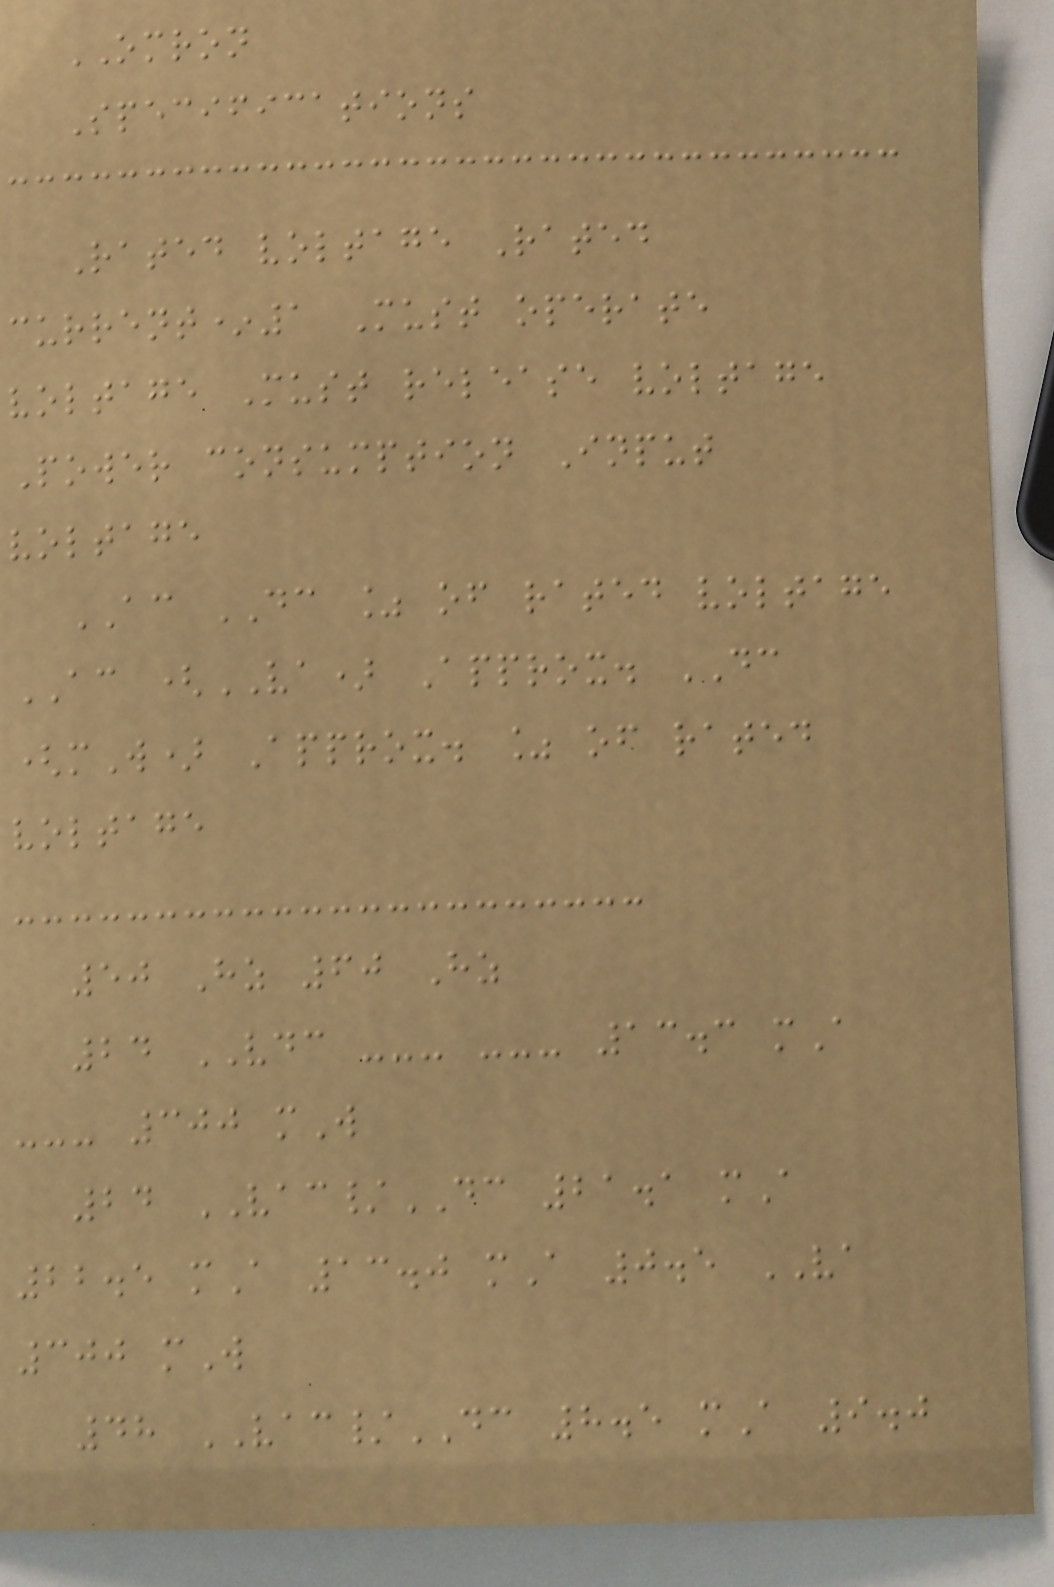OMRON
Specifications
Rated voltage Rated
current*1 Must operate
voltage Must release voltage
Power consumption Input
voltage
AC DC % of rated voltage
AC (VA) Approx. DC
(mW) Approx. % of rated
voltage
50 Hz 60 Hz
24 VDC --- --- 13.3 mA
--- 300 mW
24 VAC/DC 21.1 mA
22.5 mA 13.0 mA 0.5 VA
300 mW
48 VAC/DC 8.5 mA 9.0
